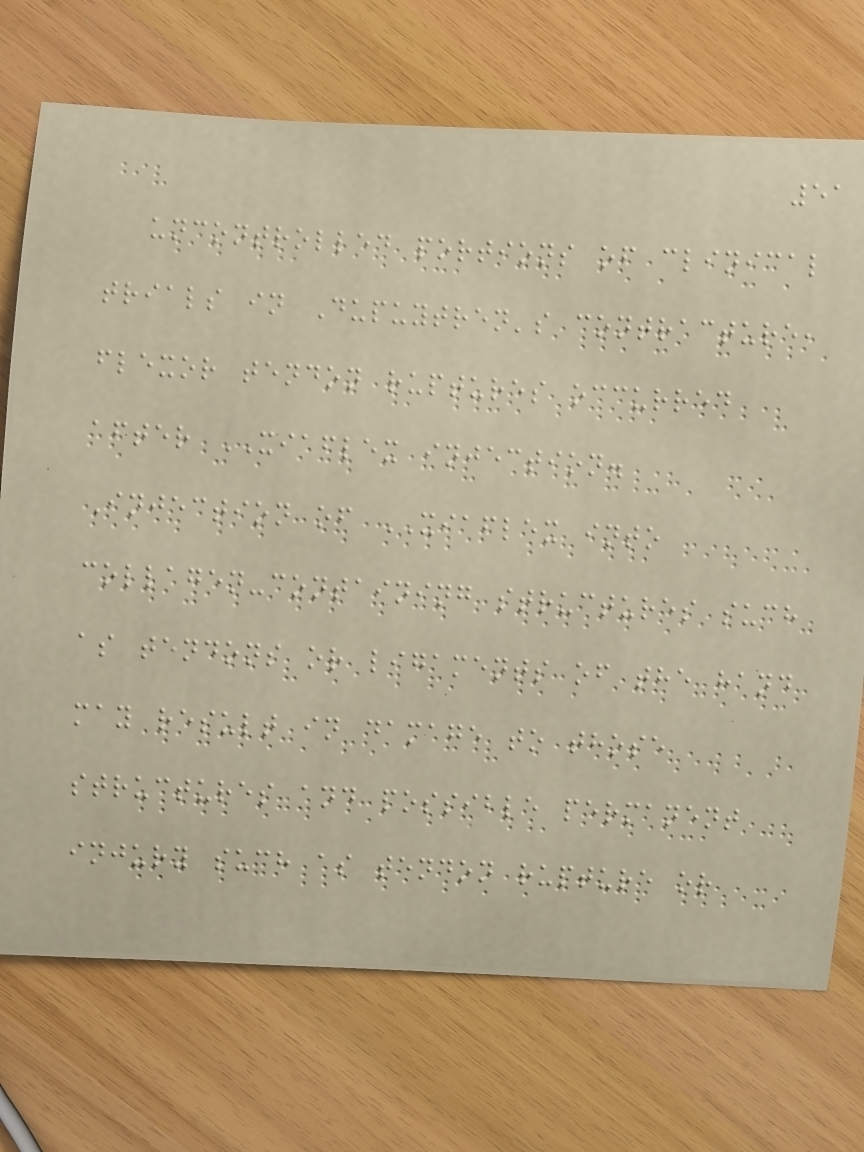51
uncontrolled portions of clinical
trials in Dupuytren's contracture,
flexor tendon ruptures occurred
after XIAFLEX injection.
Injection of XIAFLEX into
collagen-containing structures such
as tendons or ligaments of the hand
may result in damage to those
structures and possible permanent
injury such as tendon rupture or
